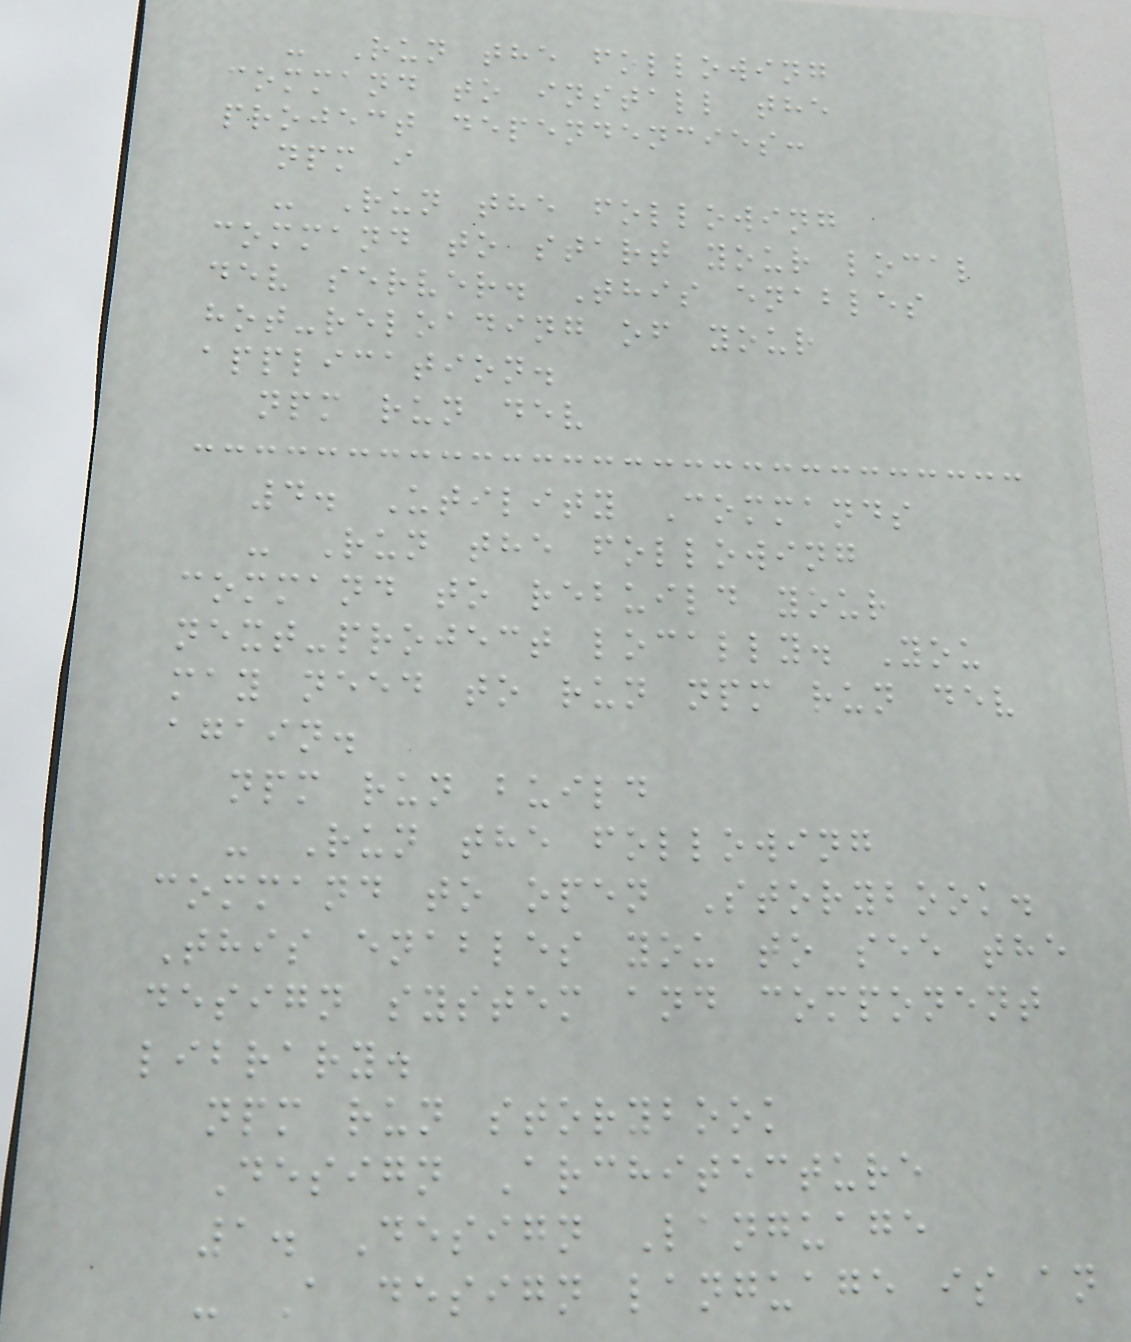- Run the following
command to install the
project dependencies:
npm i
- Run the following
command to start your local
dev server. This enables
hot-reloading of your
application.
npm run dev
4. Utility Commands
- Run the following
command to rebuild your
next-project locally. You
may need to run npm run dev
again.
npm run build
- Run the following
command to open Storybook.
This enables you to see the
design system and component
library.
npm run storybook
Design Architecture
1. Design Language
- A design language is an
